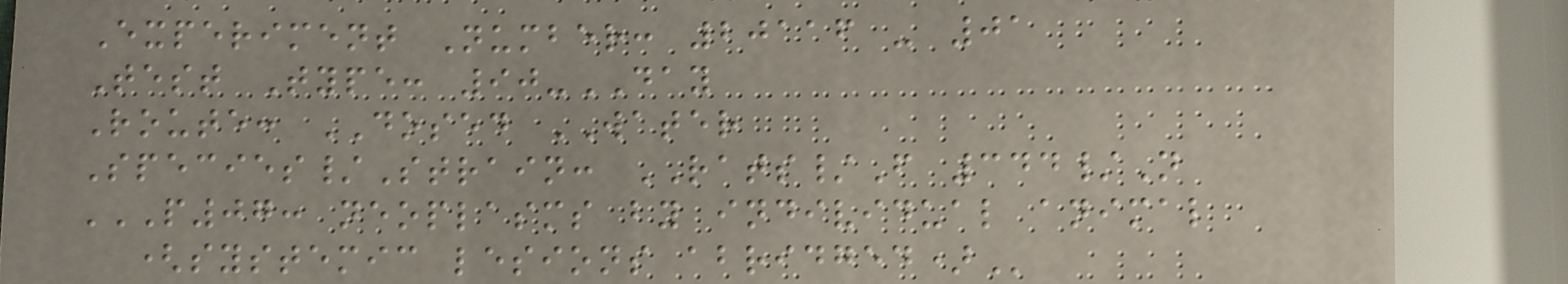Experiment Number: 20116 - 01
Test Type: 90-DAY
Route: DOSED WATER
Species/Strain: RATS/F 344/N
P07: NEOPLASMS BY INDIVIDUAL ANIMAL
(SYSTEMIC LESIONS ABRIDGED)
